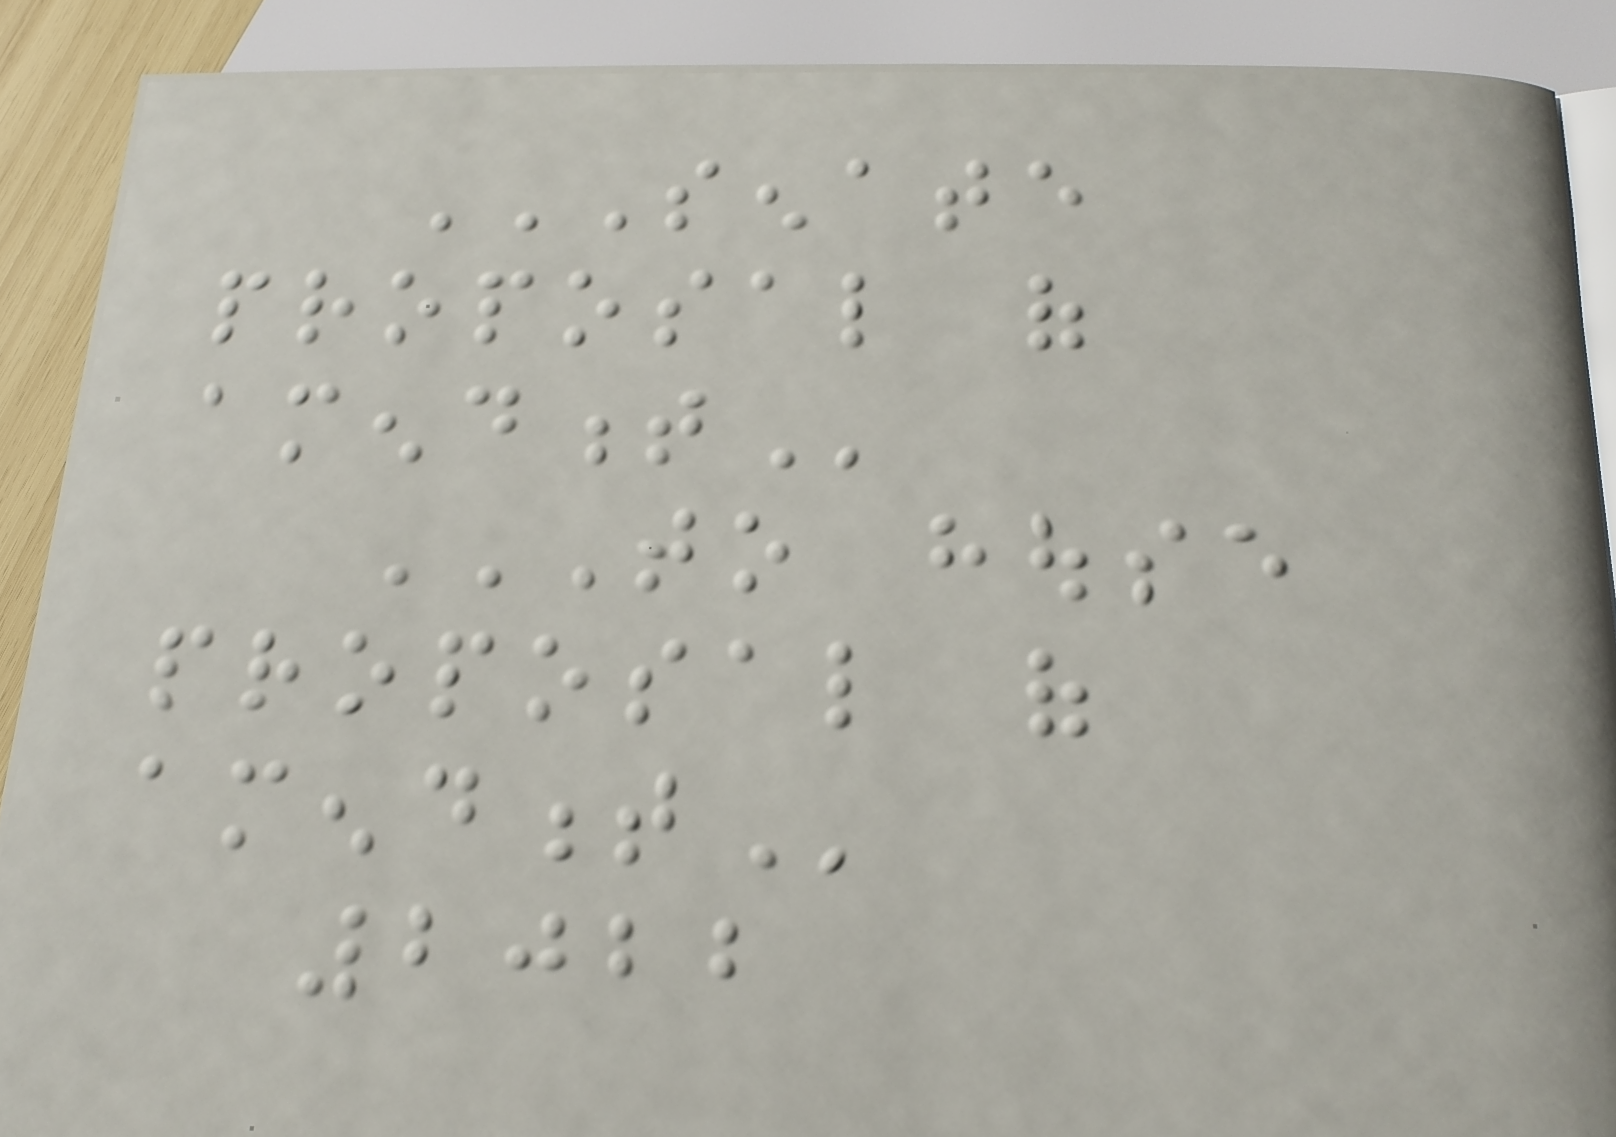SENATE
PROPOSAL OF
AMENDMENT
TO HOUSE
PROPOSAL OF
AMENDMENT
2022
